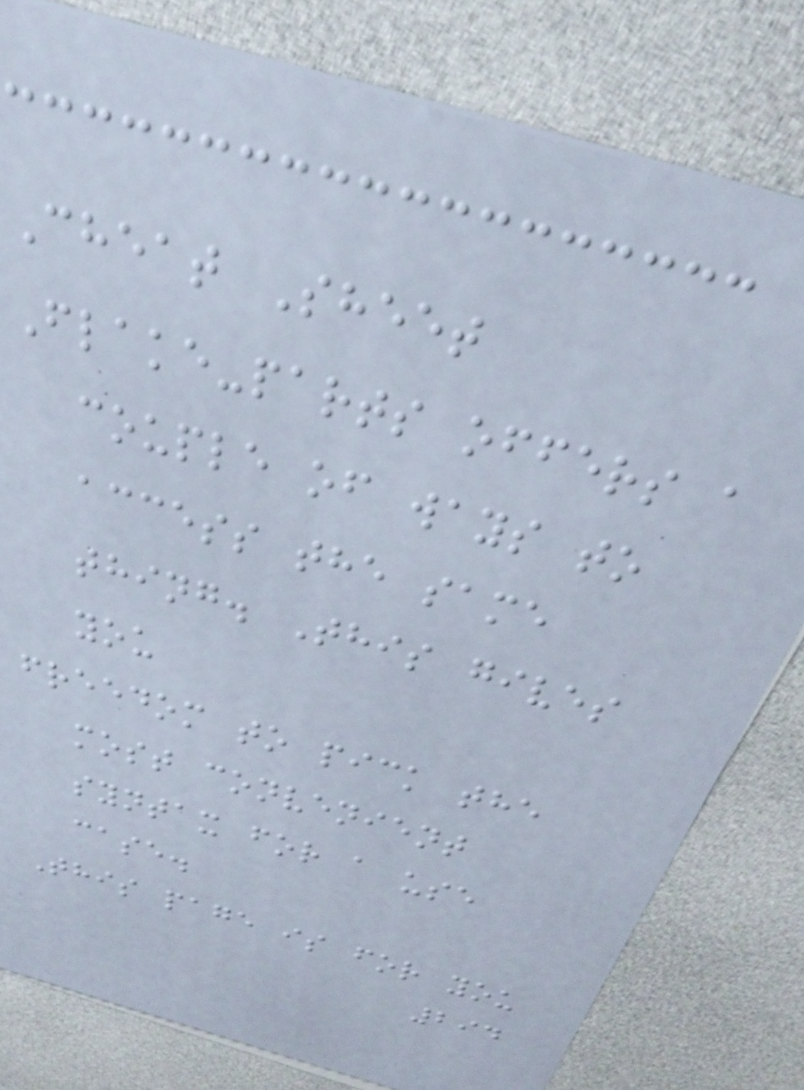Cheat Sheet
Flake-parts offers a
couple of ways to
access the same
thing. This gives
you
freedom to pick the
most convenient
syntax for a use
case.
This page is for you
294
